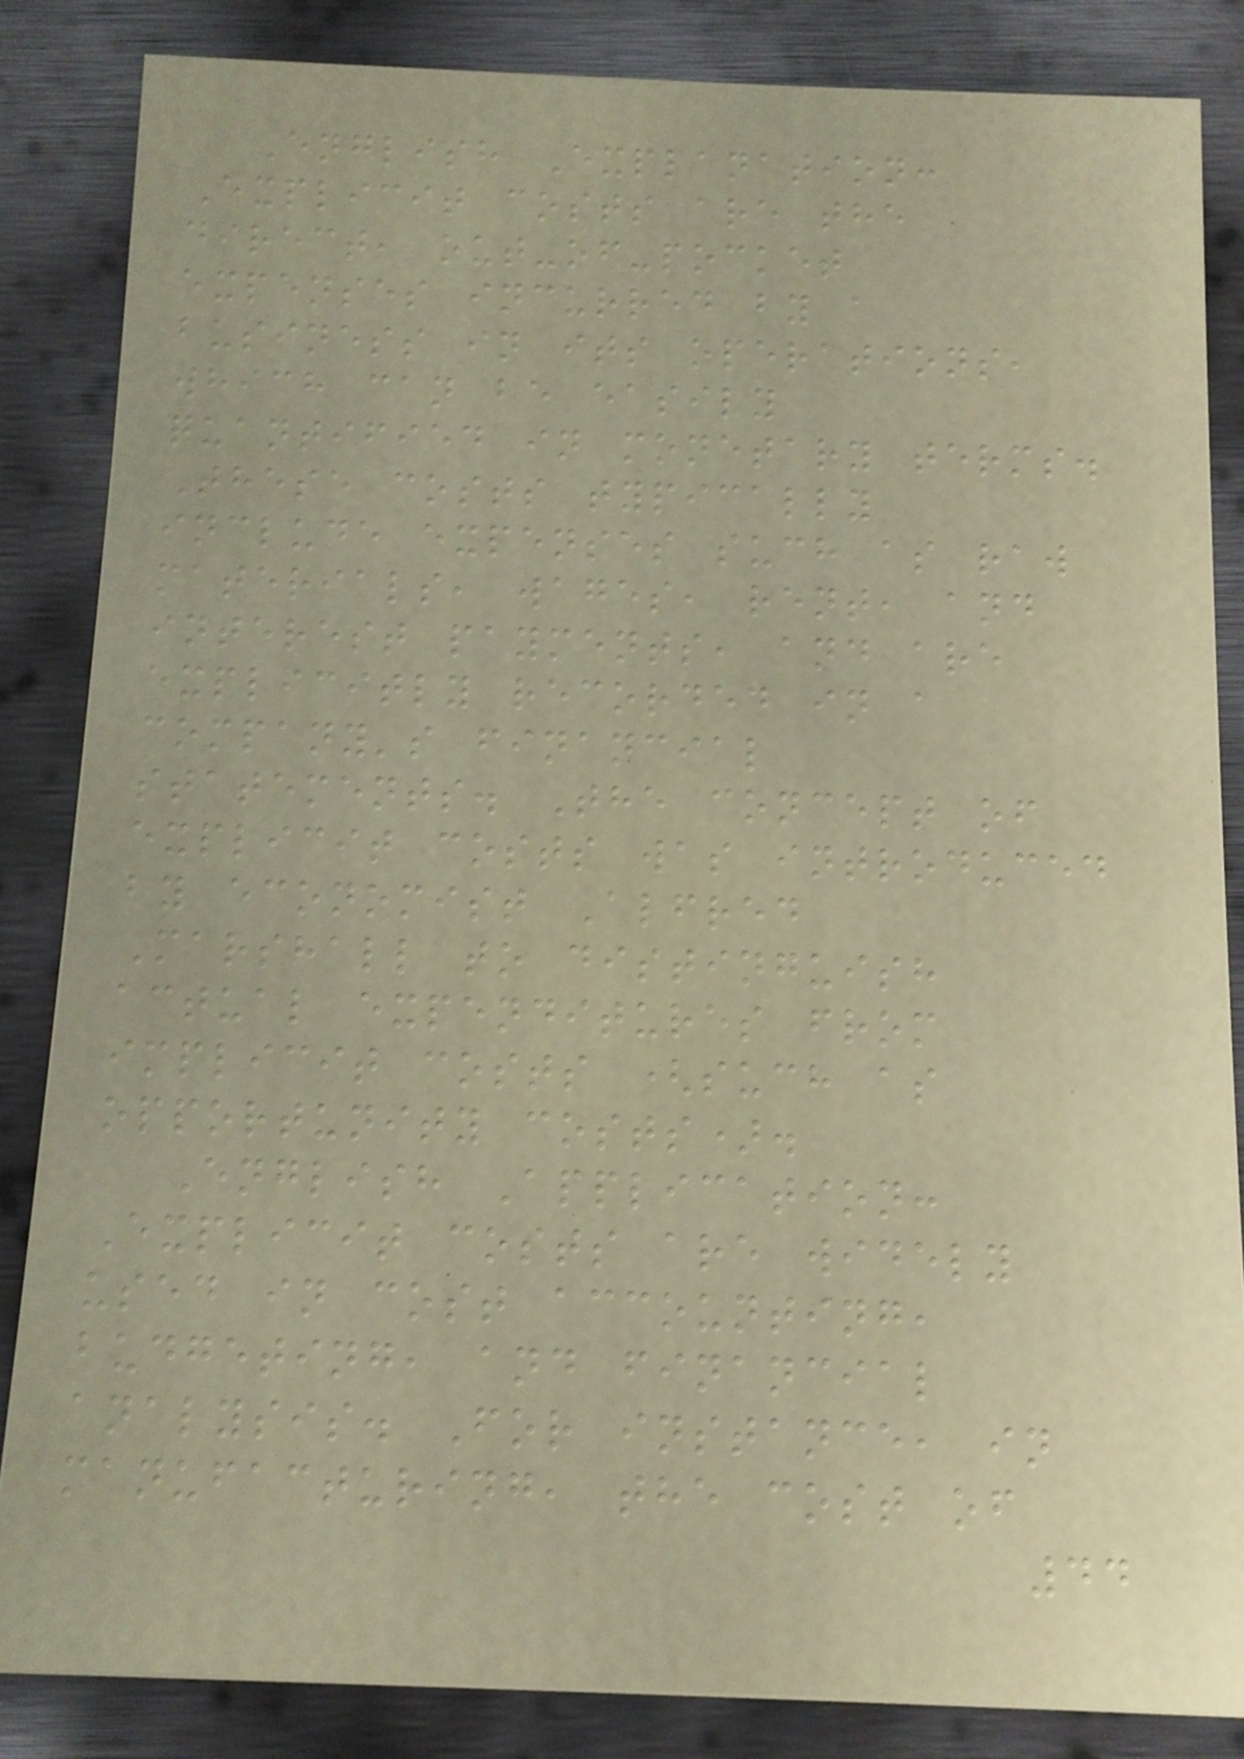English Explanation:
Explicit costs are the
direct, out-of-pocket
expenses incurred by a
business in its operations,
which can be easily
quantified in monetary terms.
These costs typically
include expenses such as raw
materials, wages, rent, and
interest payments, and are
explicitly recorded in a
company's financial
statements. The concept of
explicit costs was introduced
by economist Alfred
Marshall to distinguish
actual expenditures from
implicit costs (such as
opportunity costs).
English Application:
Explicit costs are widely
used in cost accounting,
budgeting, and financial
analysis. For instance, in
manufacturing, the cost of
44
